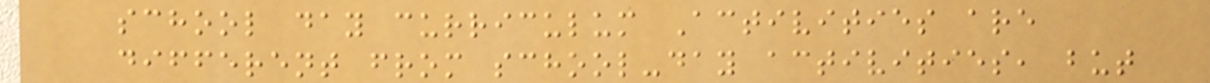school day curriculum Activities are
different from school-day activities, but
